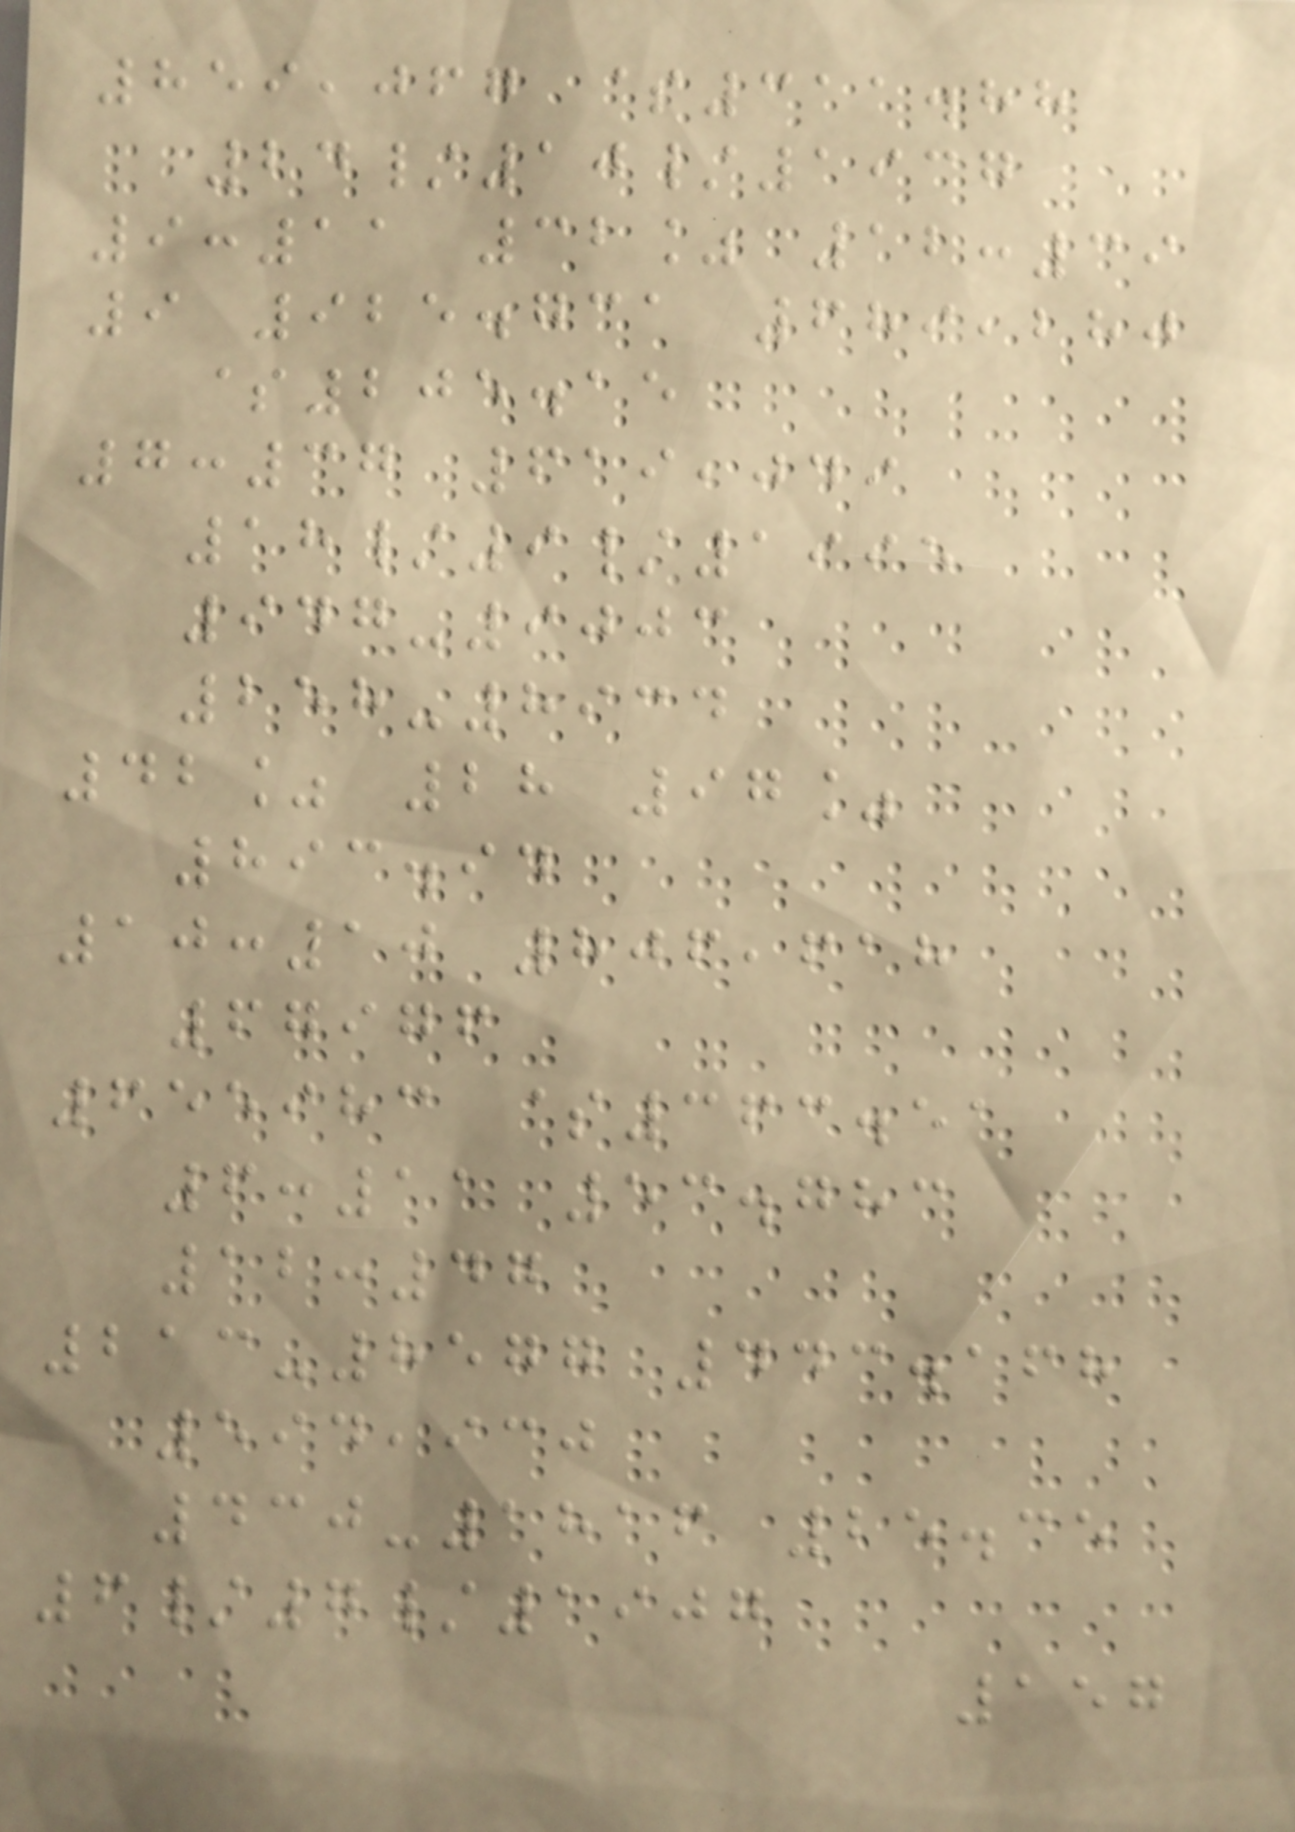859,067 $311.88
24/10/1937
9:11 32% 12:39
9 925.731 689,280
$205.15
7:37 619,049
18/9/1995
947-9003
258-8934
42% 28 97%
893.94
10:10 806,618
67976
655983 $363.51
6:11 53.783
12:47
213-8577 443.168
594,930
430-1816 25.35
6/7/1907
157
